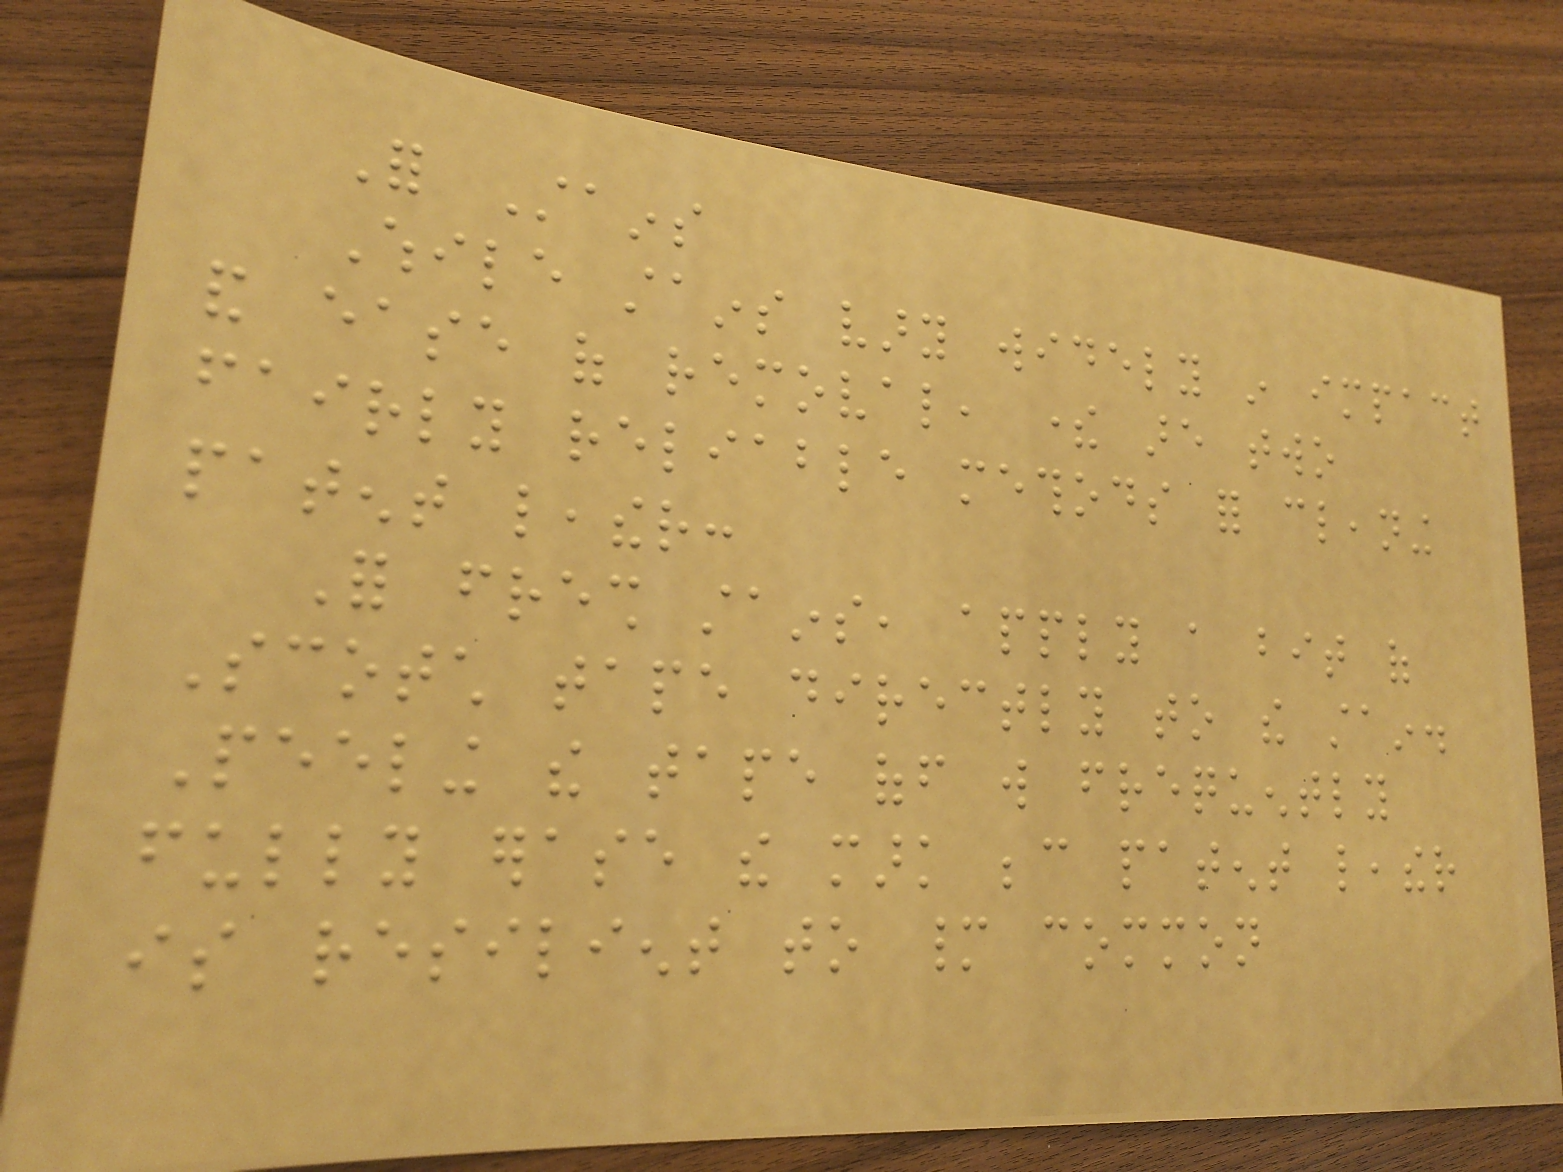For Stains
While stains vary widely in impact
and ease of removal, there are two
fairly reliable methods for cleaning
patent leather:
For fresh stains, apply a bit of
Scotch tape directly to the stain.
Peeling the tape off will frequently
fully erase the mark because patent leather
is resilient to many common
